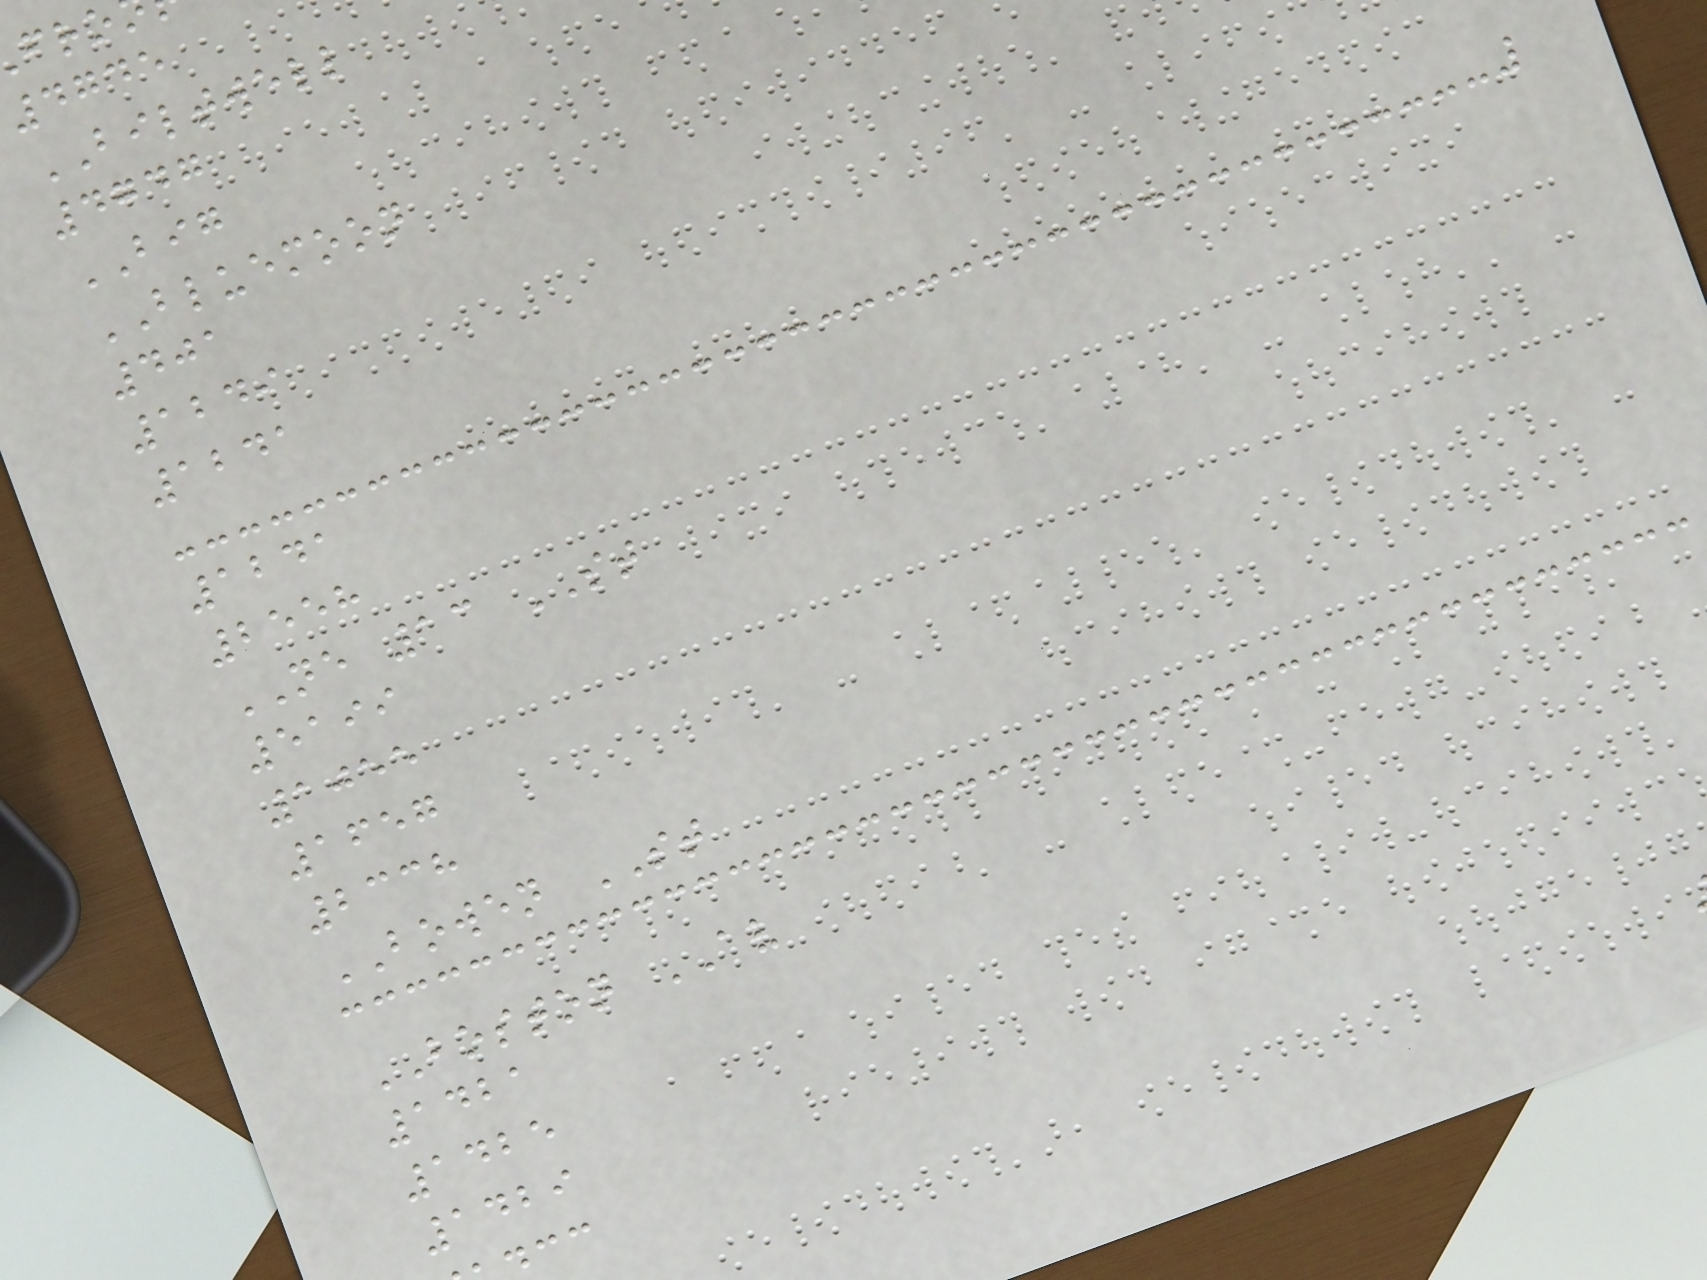4745
BILTWELL
4747
BIG
BLUEMOON
401
1249
1241
1241
2558
NE 13 ST
5199
1055
1657
2338
BOWEN ST
BOSTON AV
1421
1425
1429
